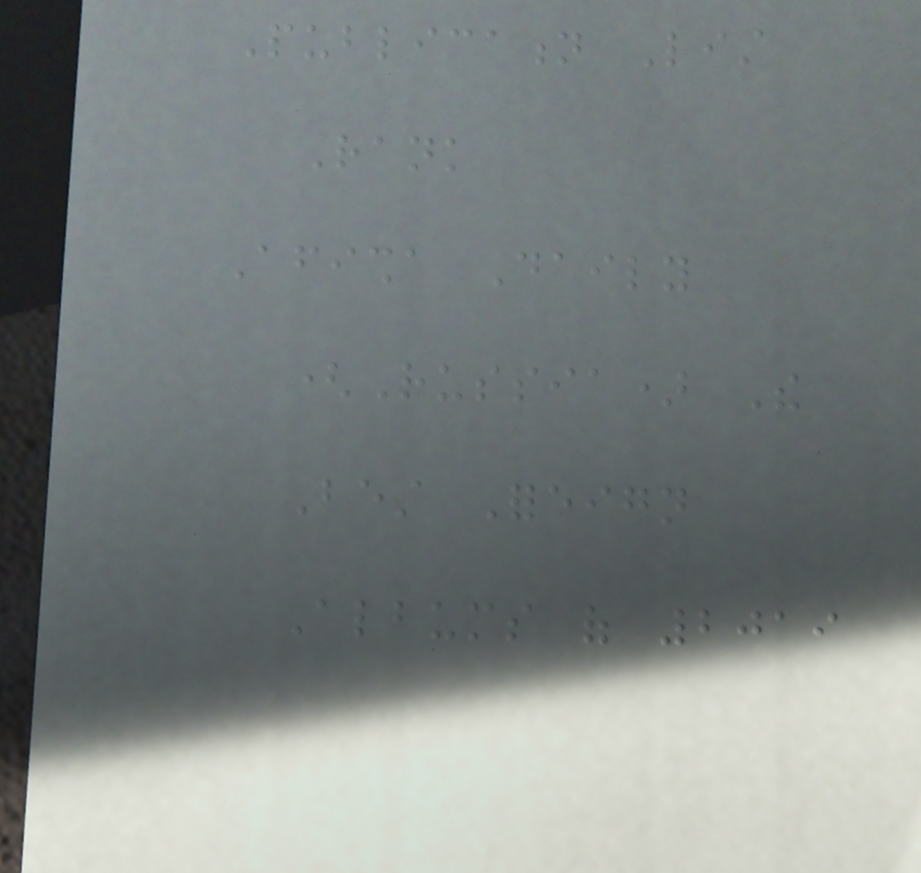Publication List
Rank
Afisha Daily
(Russia) The
Best Foreign
Albums of 2019
